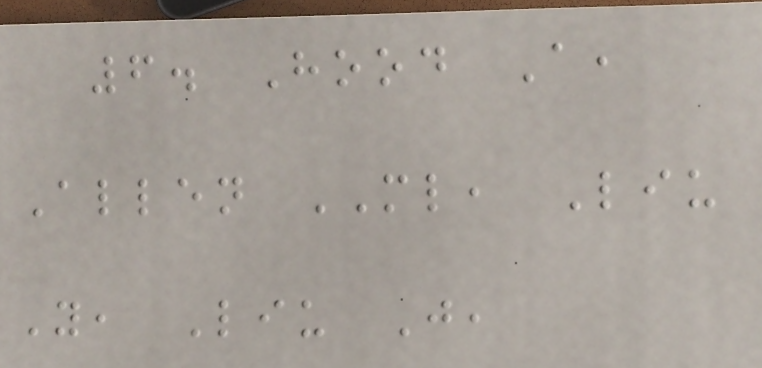6. Hood A,
Allen ML, Liu
Y, Liu J,
